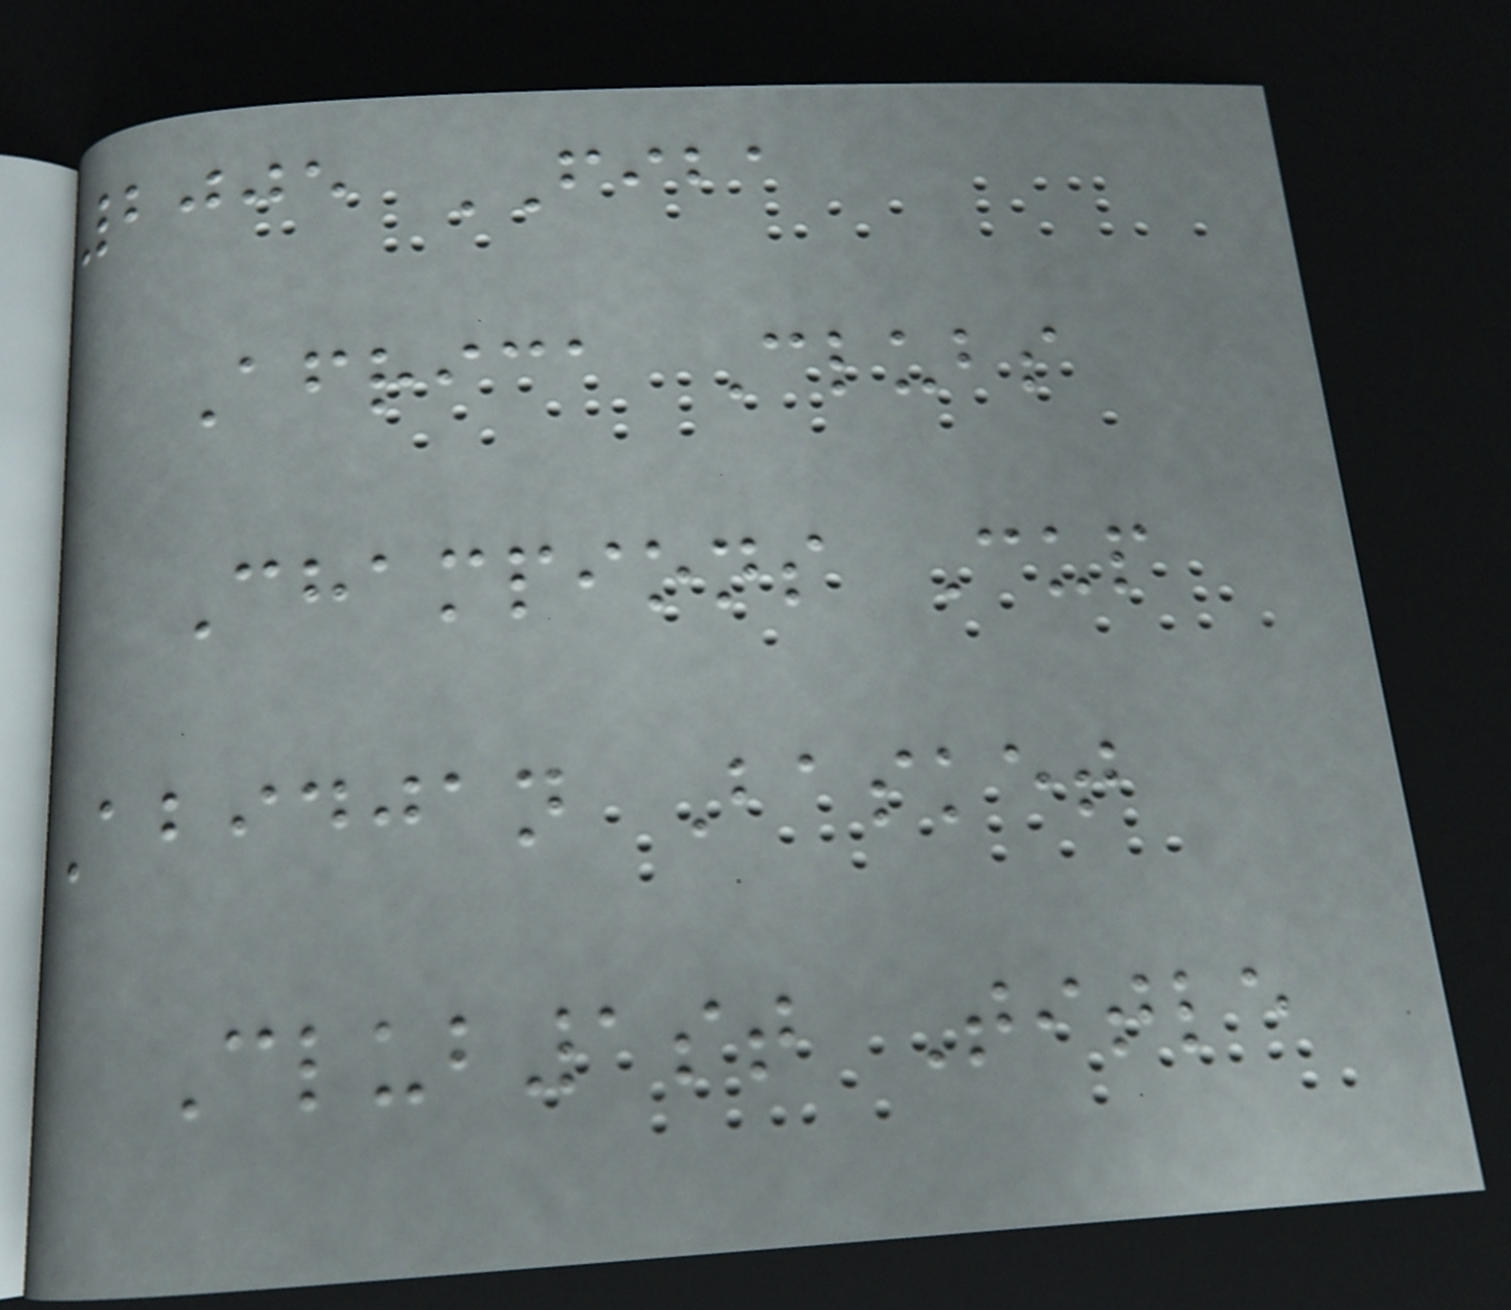2005 FIBA
Africa Clubs
Champions Cup
Abidjan Basket
Club1st Title
